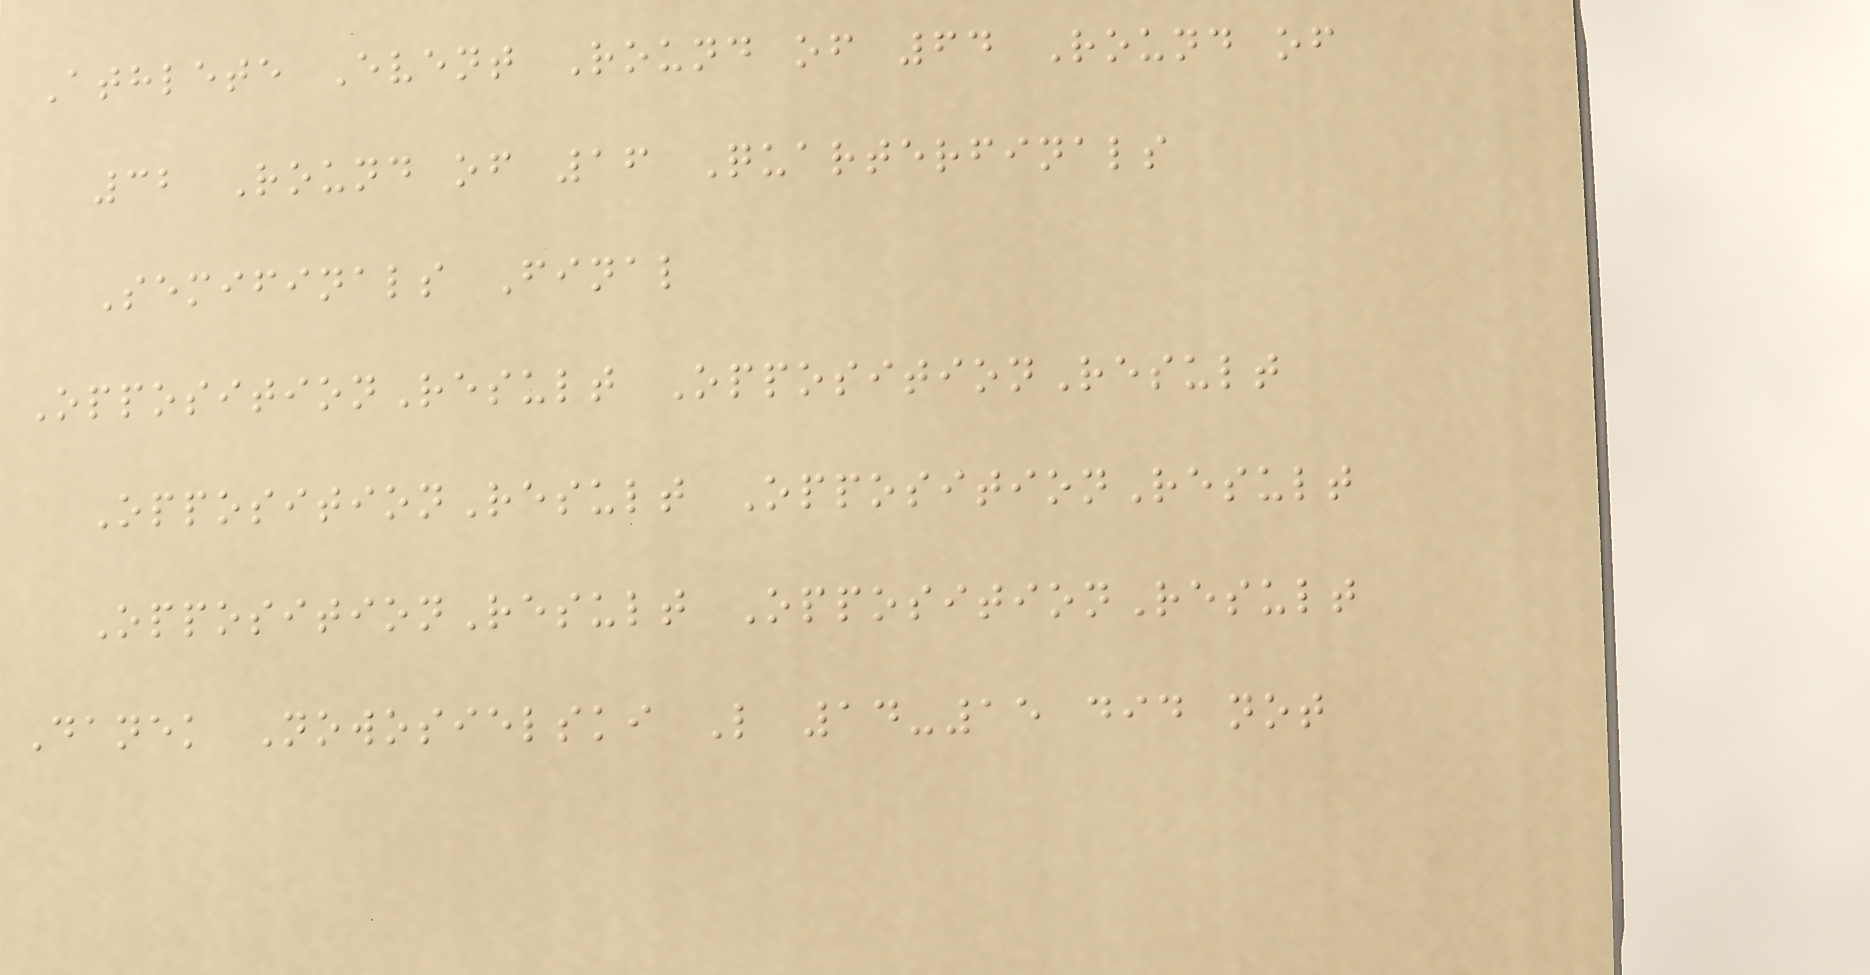Athlete Event Round of 64 Round of
32 Round of 16 Quarterfinals
Semifinals Final
OppositionResult OppositionResult
OppositionResult OppositionResult
OppositionResult OppositionResult
Danek Nowosielski L 14-15 did not
